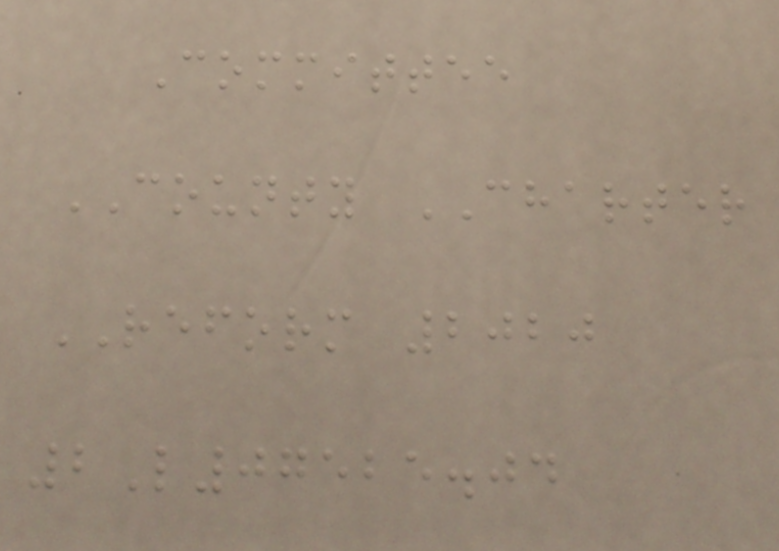Committee
COUNTY CHARTER
REFORM 2020
2L07525.04
